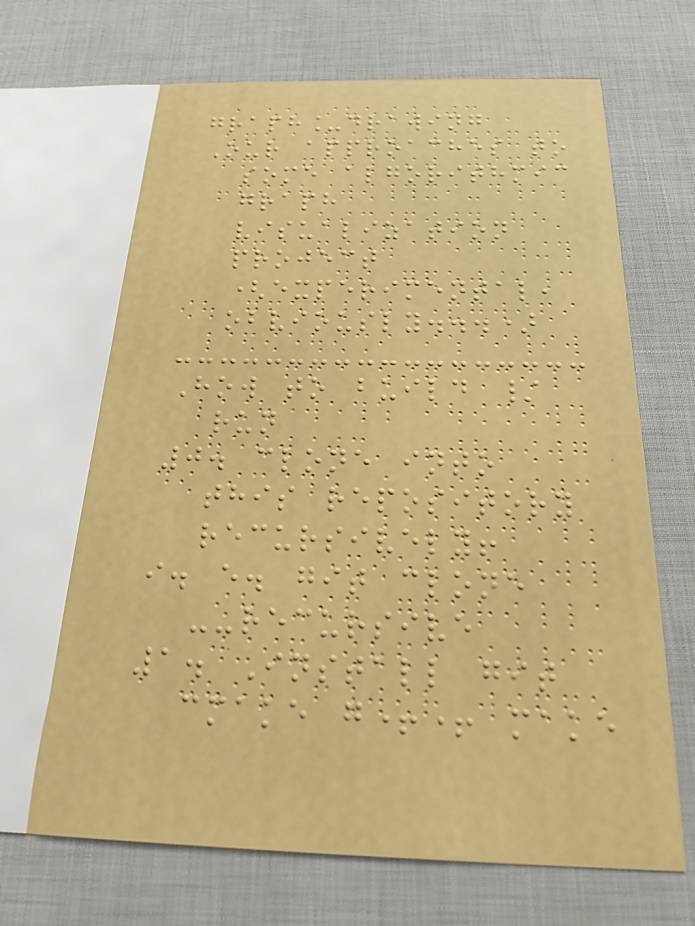graph_drawing
Our approaches to
some algorithmic
graph
visualization
project
(experimental,
obviously...)
How to build /
run
0. clone into
this repository
recursively!
i. e. git clone
--recursive
1. Install git
cmake g++ make
